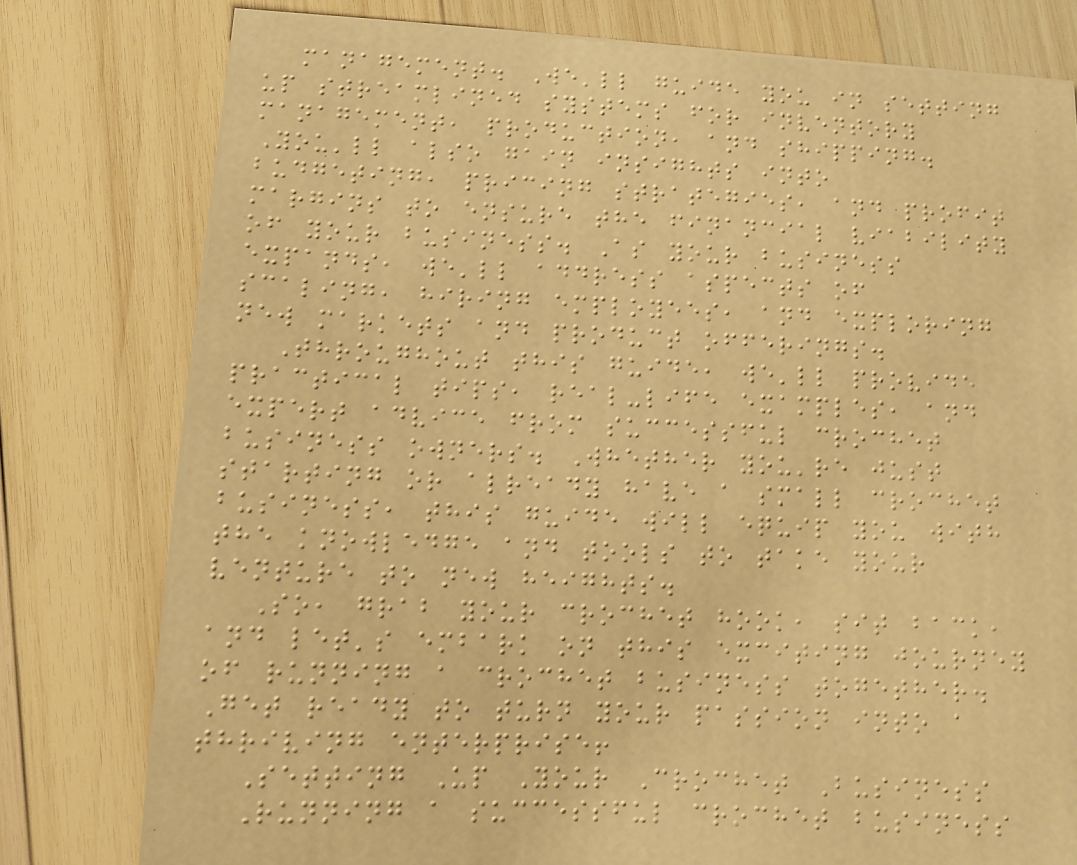management. We'll guide you in setting
up streamlined systems for inventory
management, production, and shipping.
You'll also gain insights into
budgeting, pricing strategies, and profit
margins to ensure the financial viability
of your business. As your business
expands, we'll address aspects of
scaling, hiring employees, and exploring
new markets and product offerings.
Throughout this guide, we'll provide
practical tips, real-life examples, and
expert advice from successful crochet
business owners. Whether you're just
starting or already have a small crochet
business, this guide will equip you with
the knowledge and tools to take your
venture to new heights.
So, grab your crochet hook, sit back,
and let's embark on this exciting journey
of running a crochet business together.
Get ready to turn your passion into a
thriving enterprise!
Setting Up Your Crochet Business
Running a successful crochet business
